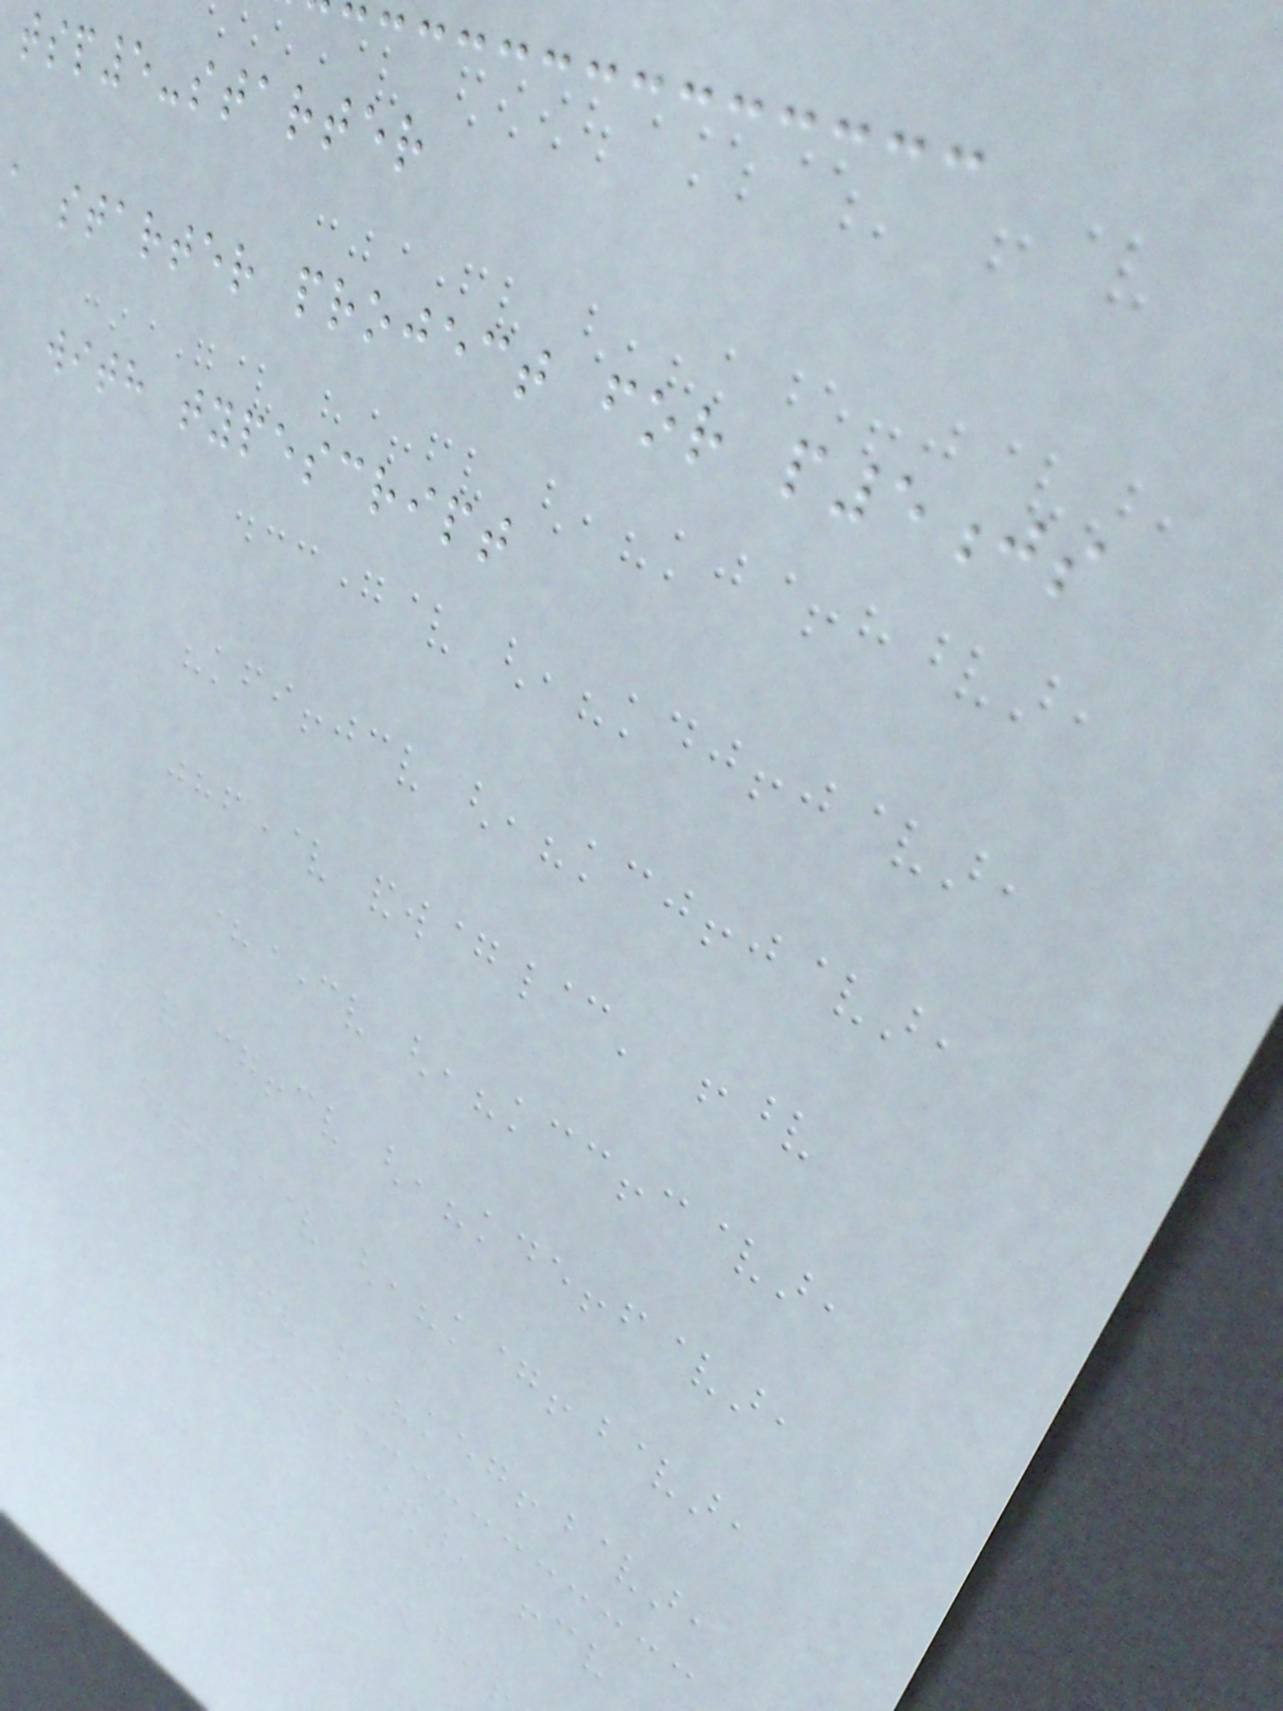tsp5-starter
a starter project for p5js
with typescript
